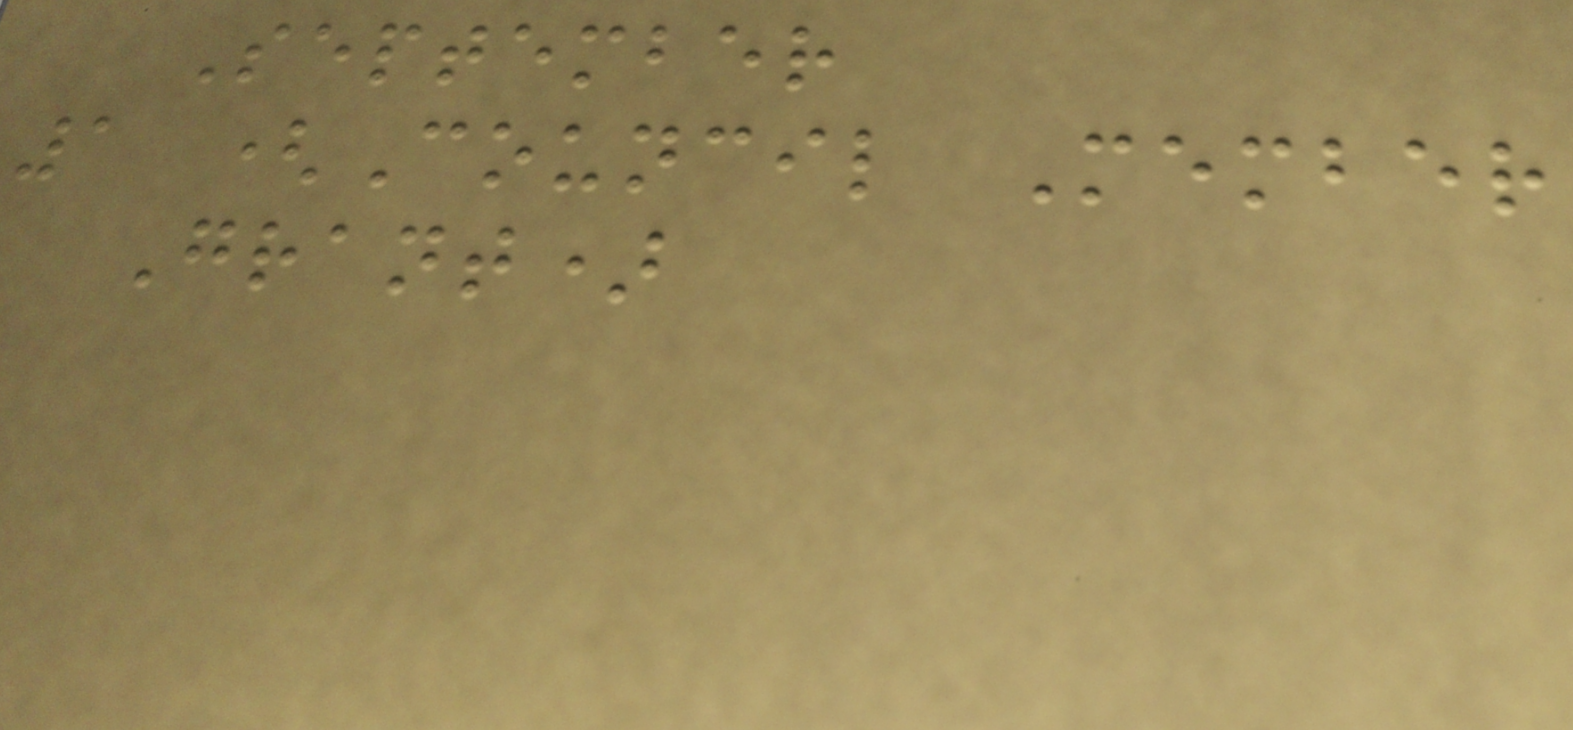September
1 (Council Member
Grant)
